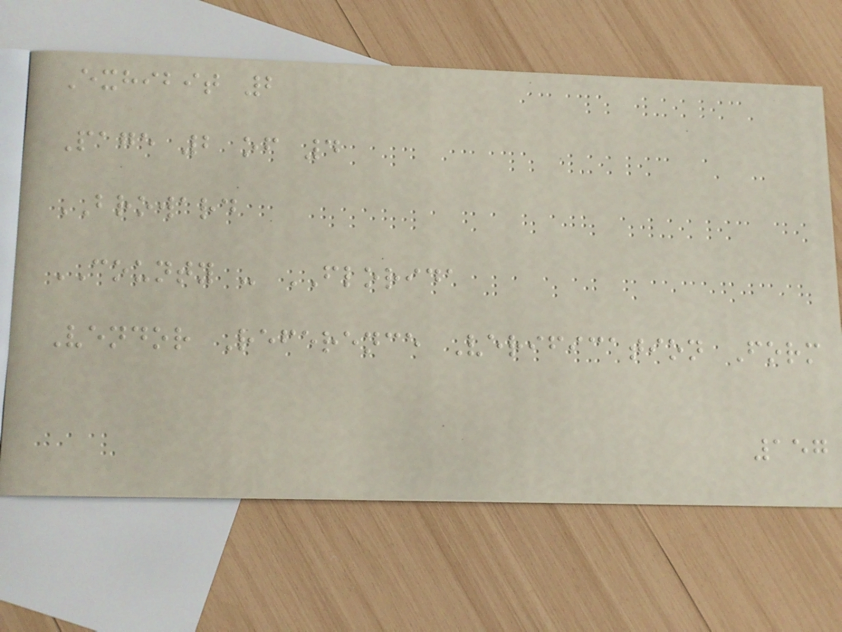Exhibit 2
Page 2 of 4
BROWARD
COUNTY - FLORIDA
Vendor Reference Verification Form
157
